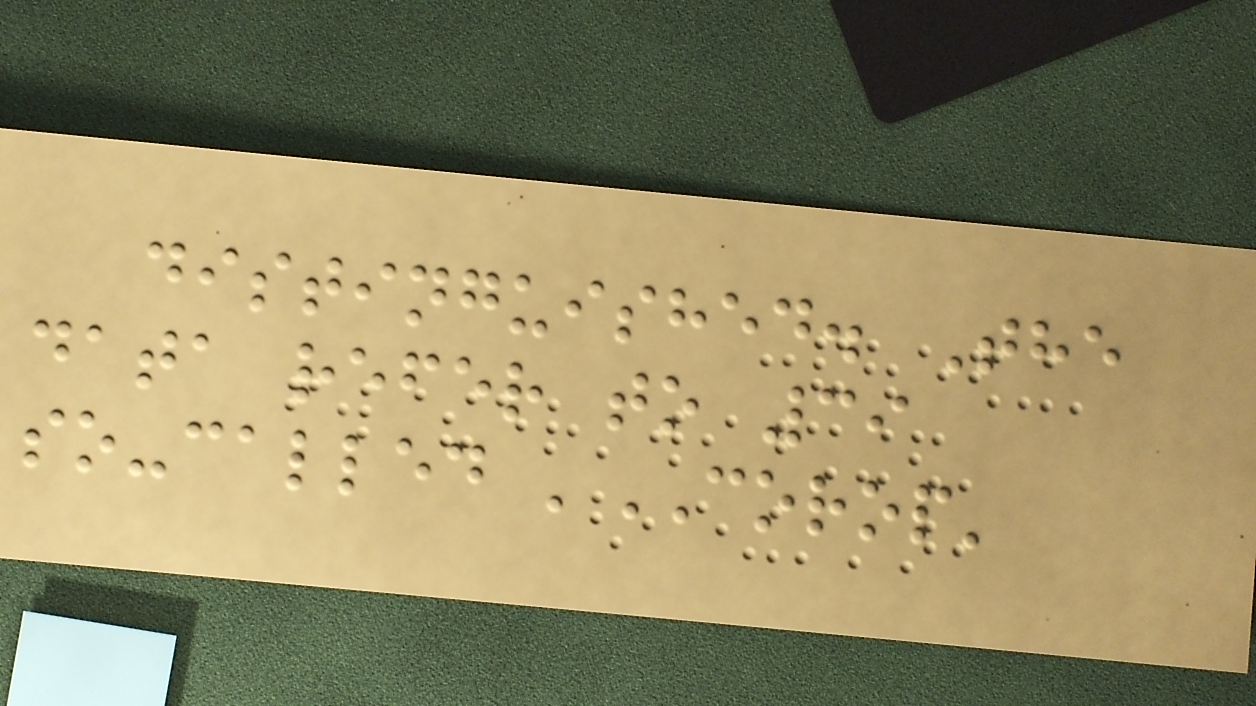distinguished. The
data refer to 39
so-called 'COROP'
